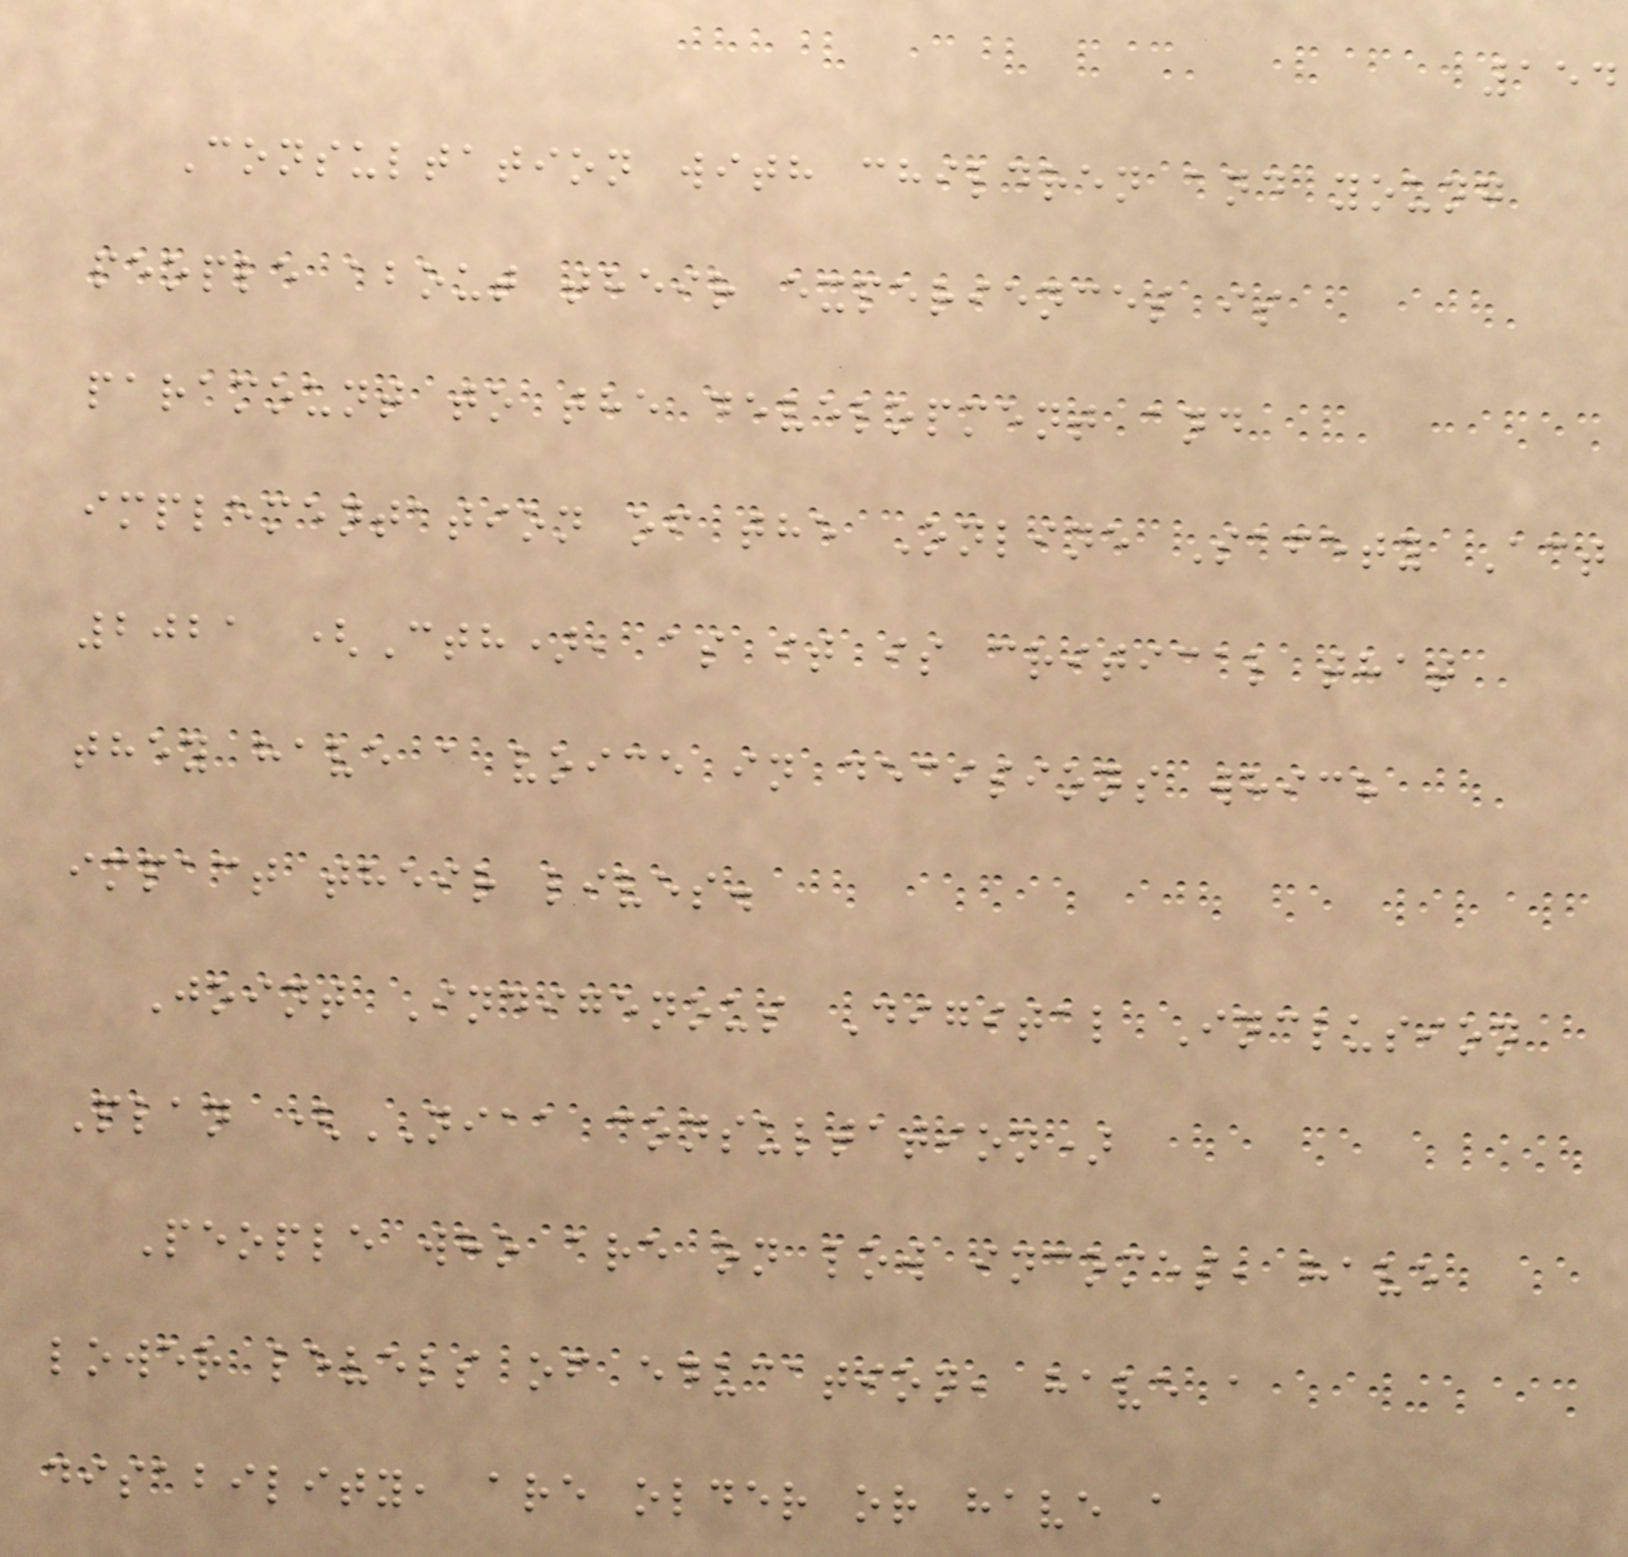154
Consultation with children and young
people about their experiences is
paramount to the development and
implementation of the Online Safety Act
2021 (Cth), as it is critical that
they have a voice in decisions which
impact their lives.
Joint Indigenous Digital Inclusion
Plan (NIAA consultation)
People who are on low incomes, have
lower levels of education, have a
disability, are older or have a
